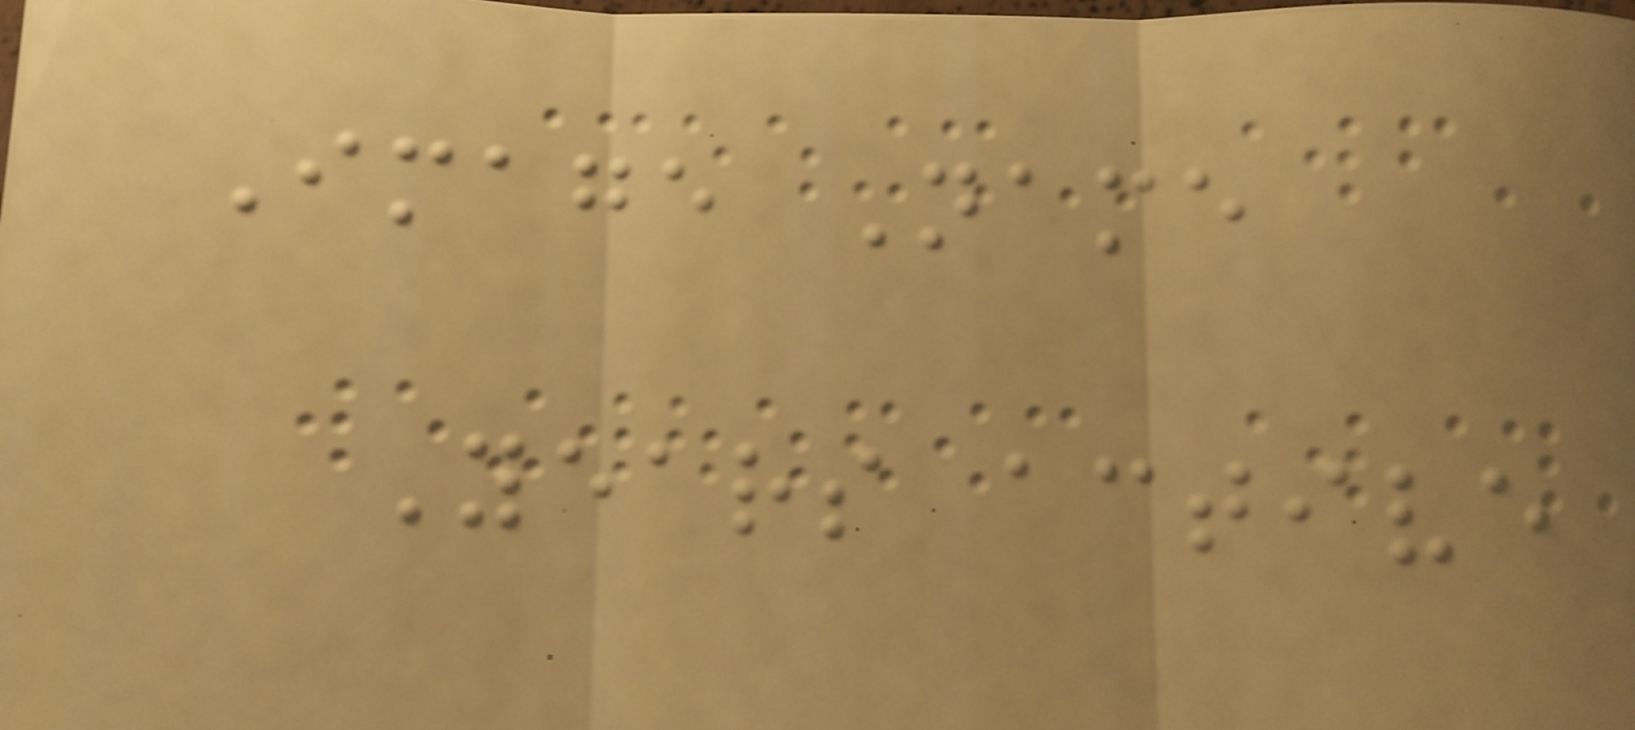Image Name
Years active
